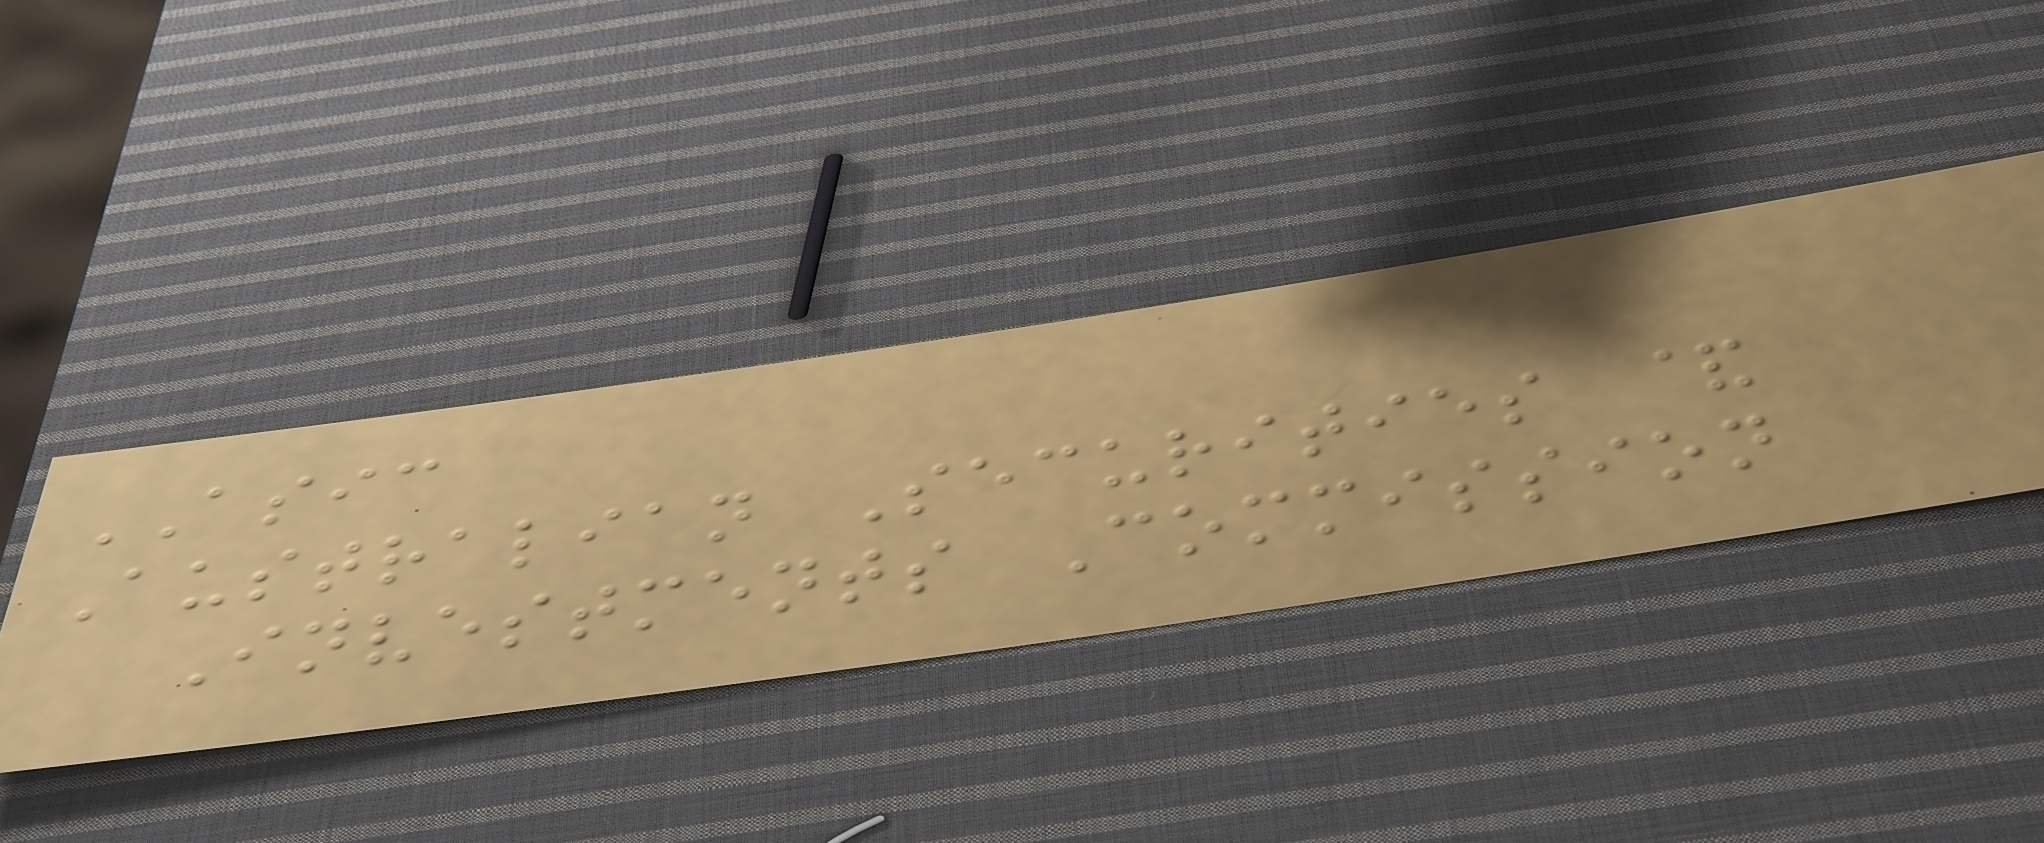ASIC
Australian Securities &
Investments Commission
